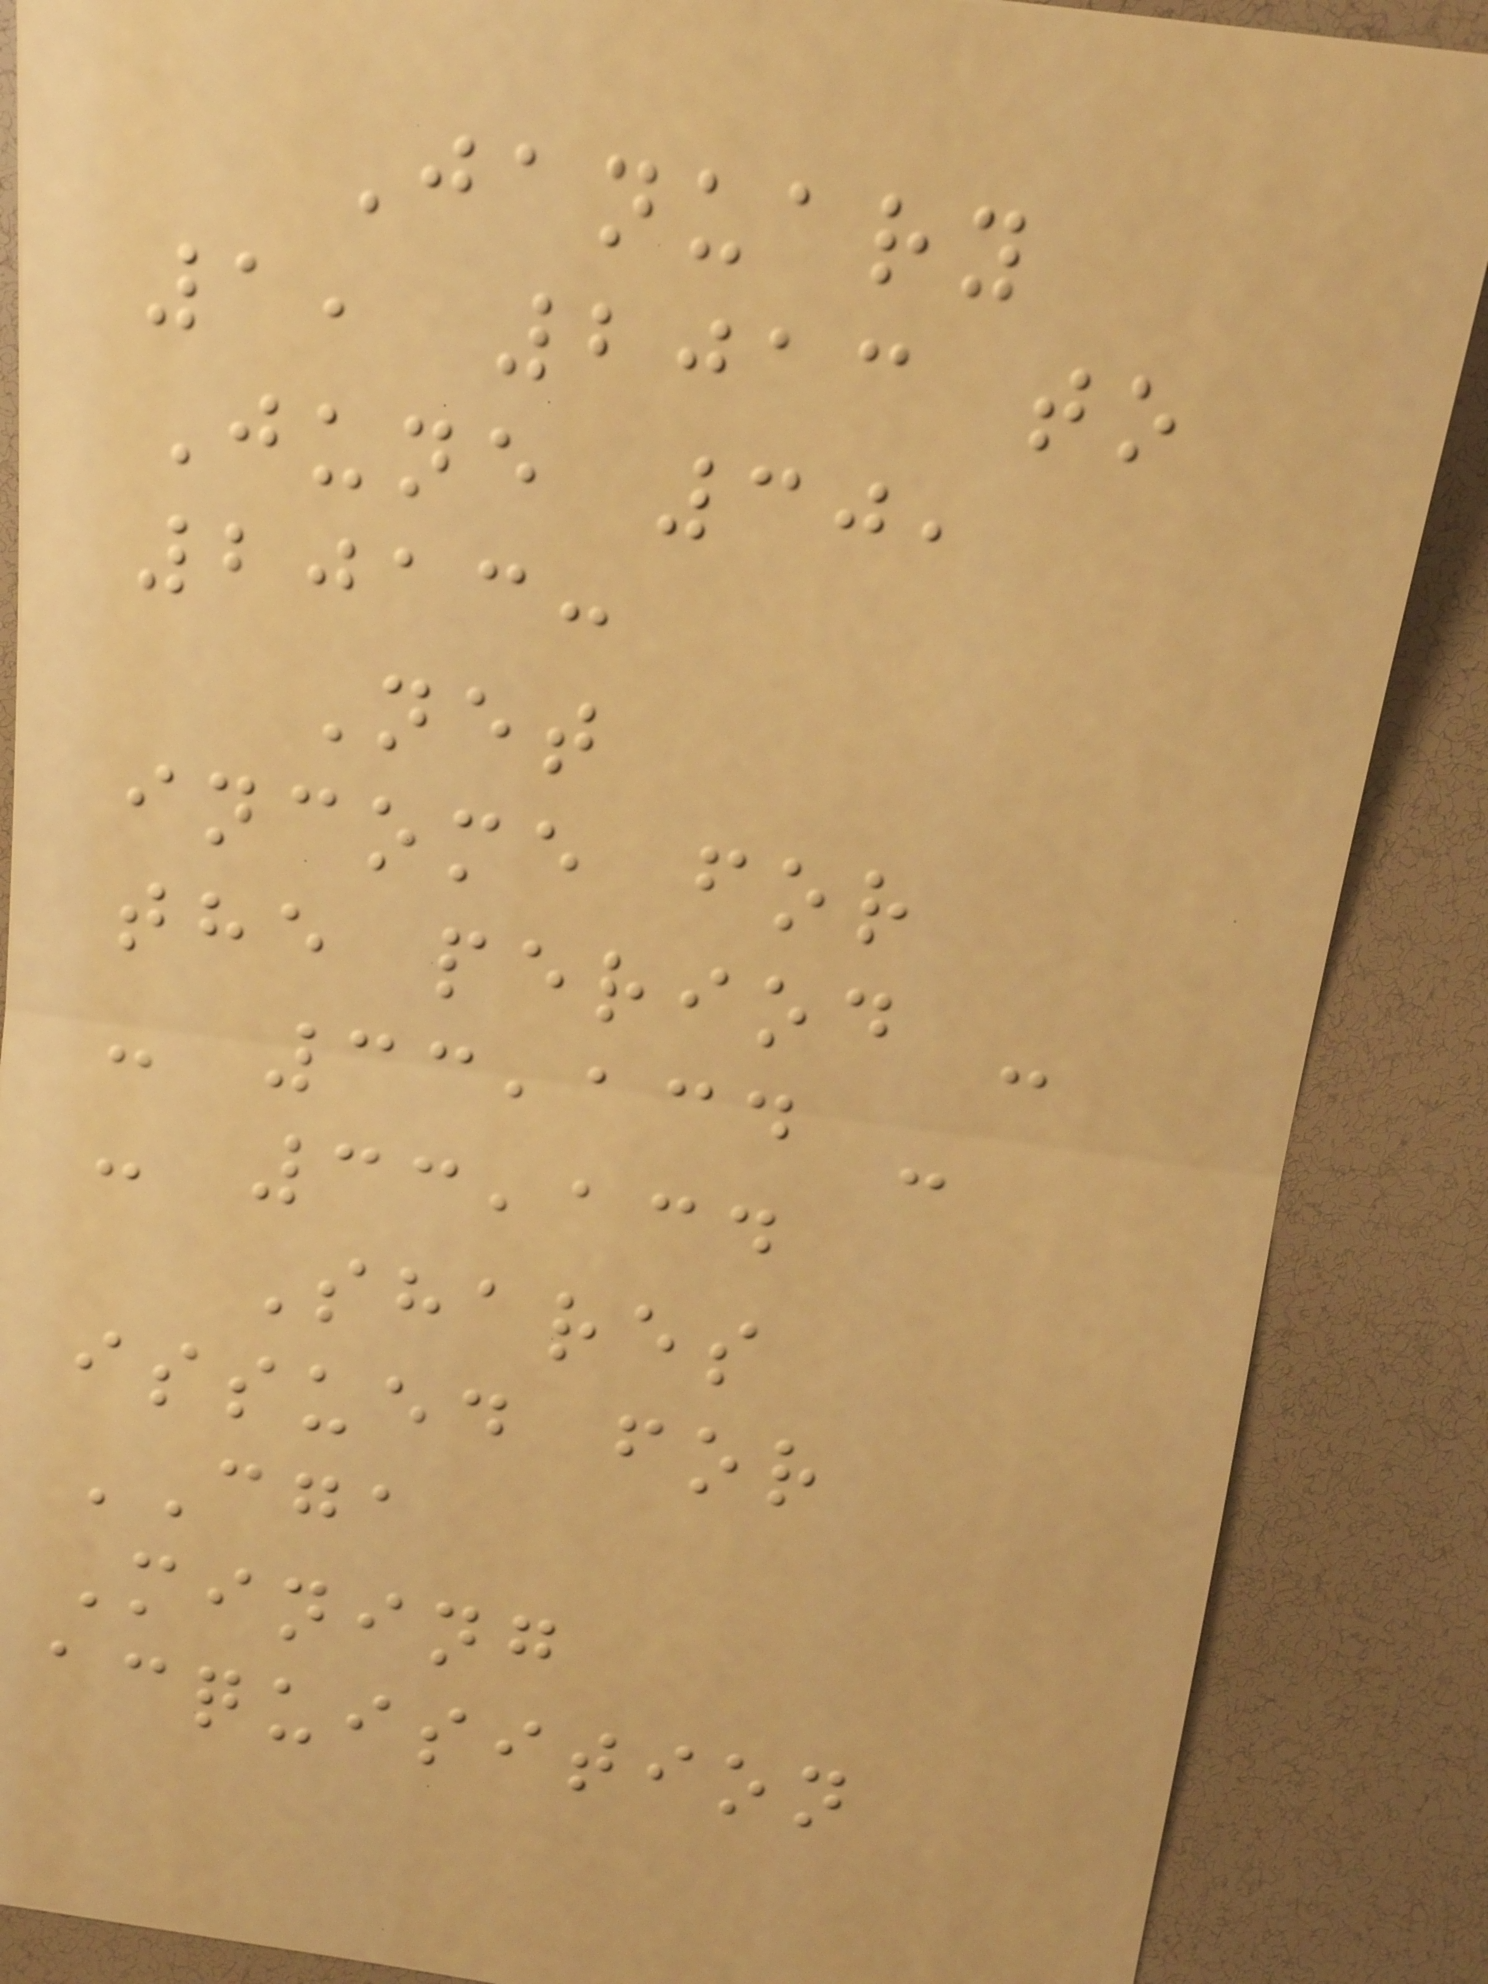January
1, 2013 to
June 30,
2013:
Net
income for
the period -
- 33,134 -
- 33,134
Shares
issued for
CGA
Mining
acquisition
